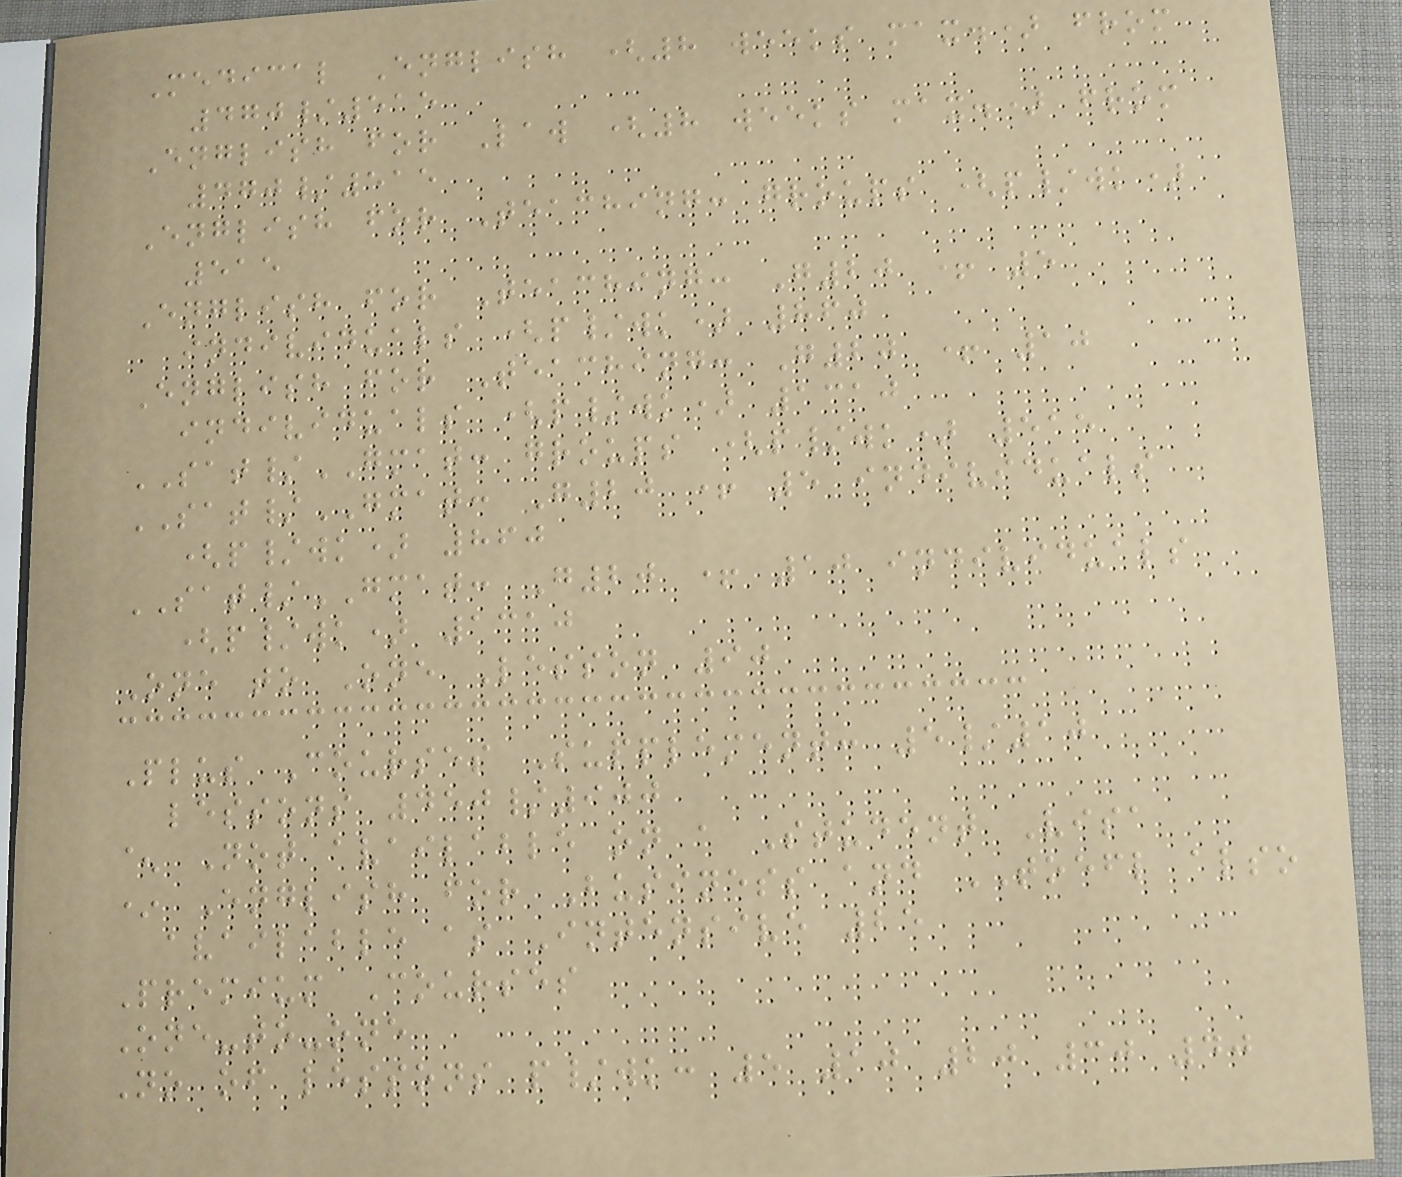Medical English (8 weeks max.) from
470/515
English for Law (8 weeks max.) from
470/515
English for Teaching: groups (p/wk)
515
English for Teaching: G20 + 5
individuals (p/wk) 860
English for Teaching: G20 + 10
individuals (p/wk) 1310
SAT/GMAT: groups (p/wk) 515
SAT/GMAT: G20 + 5 individuals
(p/wk) 860
SAT/GMAT: G20 + 10 individuals
(p/wk) 1310
One to One Lesson 90
Plus Courses Supplement: 5/10
lessons 450/900
^ Not available on a Student Visa
* English for Business and TOEFL also
available as Intensive 25
Premium Courses
One-to-one
No of lessons p/wk: 5 10 20 30 40
